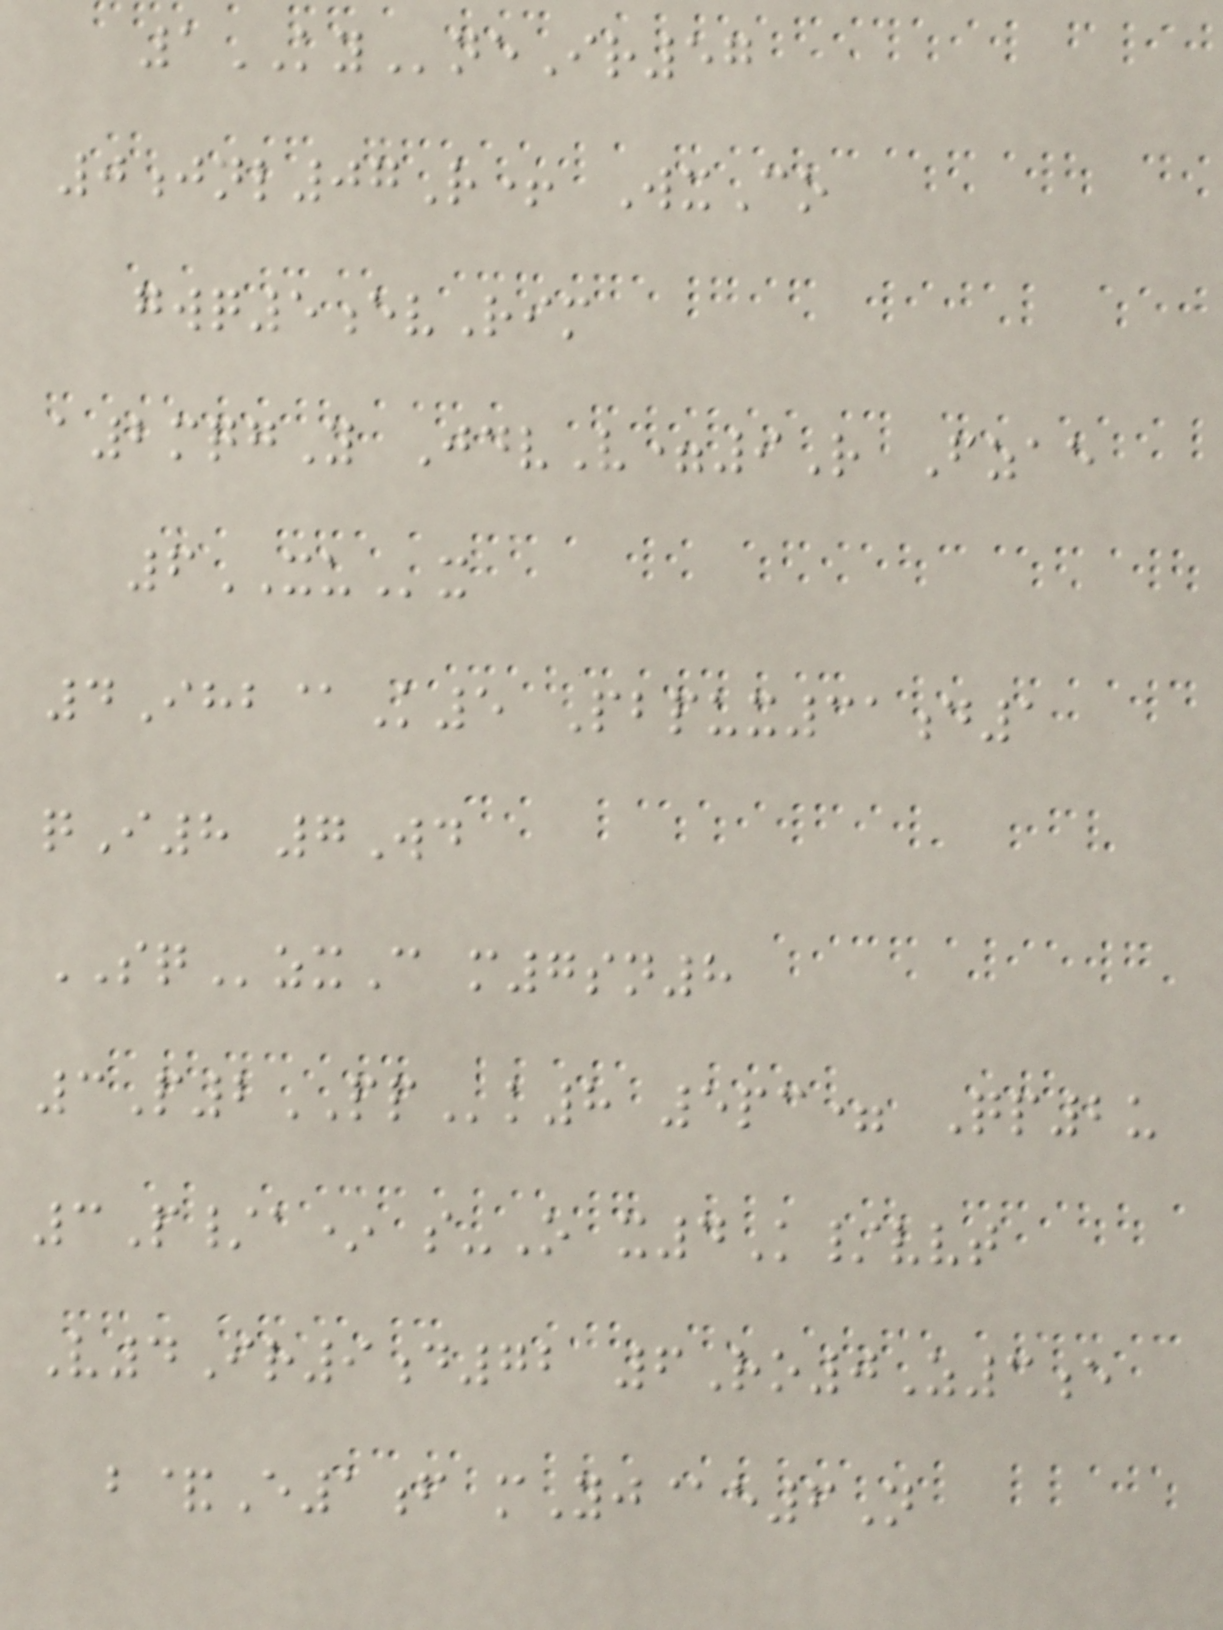1KYneIr57
0jnl07R+ WxCo
gwq5evRim
a2mqgY JdvV=9R Fzae
6XUx
4Ihb@K5 Pbpux31d1
qI8 7Wd
SQzxC m7sn8
3P2PPk8 5pc= Qp2u
3P/a* s-O x4K/vvt
V4Ir9d72 6Ro0Z3e
b&E1f mYj@e6N
